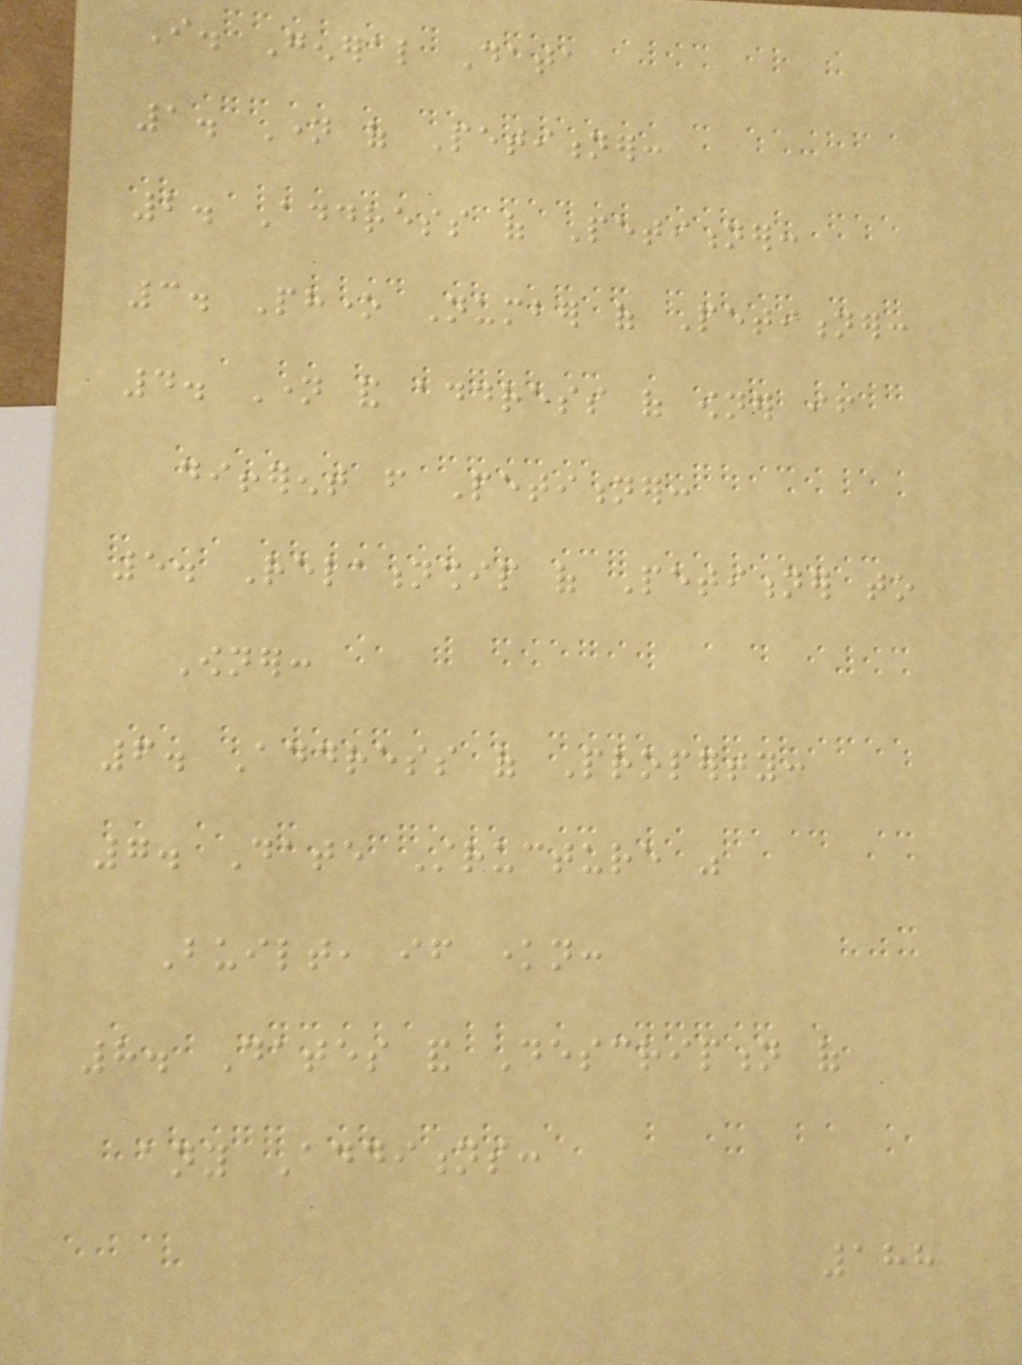I. General Data
1. Name of Petitioner:
2. Address of Petitioner:
3. Phone Number of Petitioner:
4. Name and address of owner if
different from Petitioner:
5. Relationship of Petitioner to
Owner:
6. Address of Property:
7. Date Structure was
Built, if known:
8. Dates and Description of
any Additions:
188
